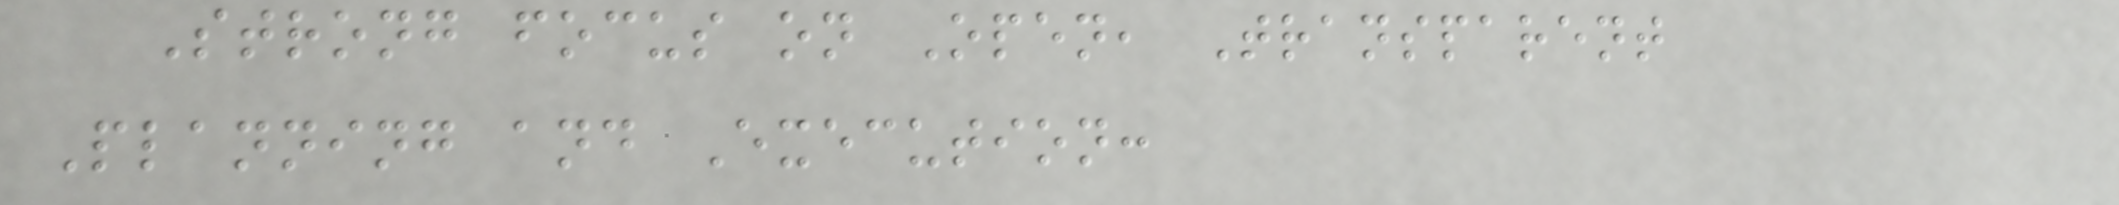Strong focus on Open, Transparent
Planning and Execution:
